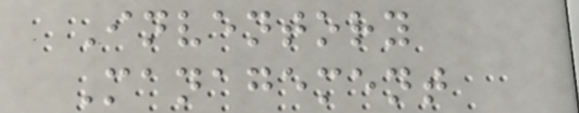Inventory
Management
